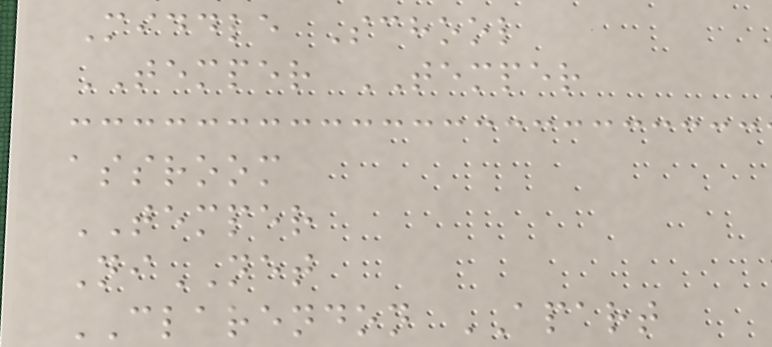Middle School
TEMPER TEMPER
assroom
TEMPER
NiNET
CLARENDON APART
